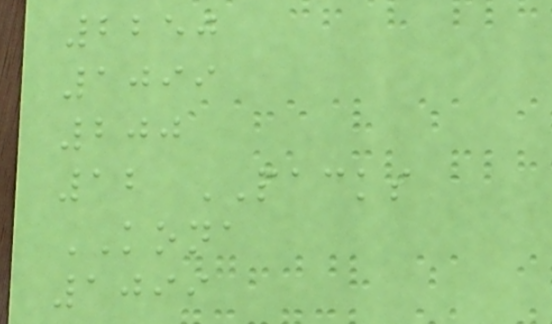2250
1099
200
12 PACKS
KONA
1099
